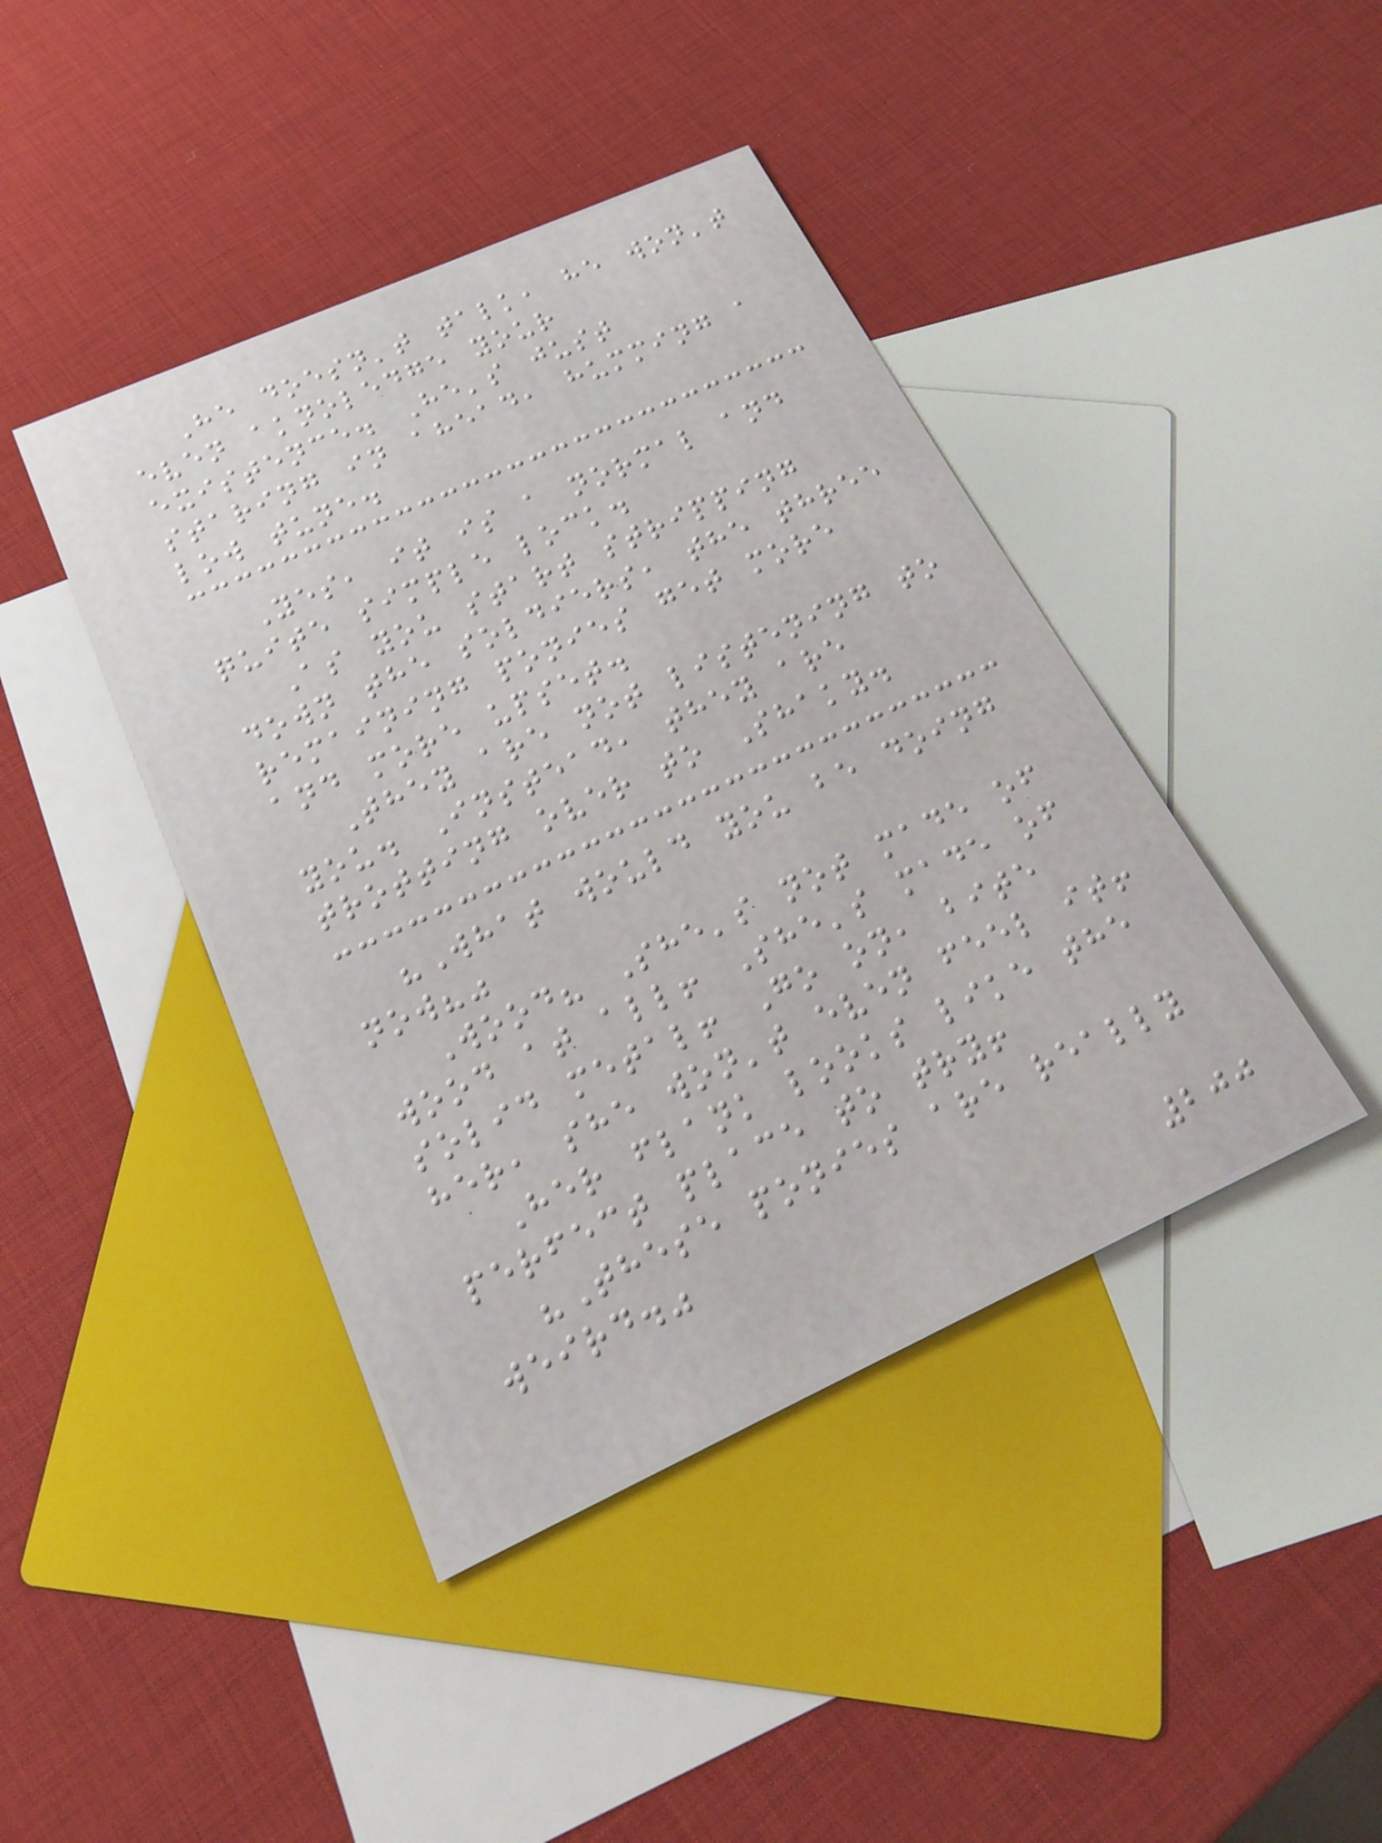He doesn't talk, he won't
even aknoledge your
existence. He's just
staring in ahead, humming a
low tune.
Yes, it is a normal and
quite simple lock.
As you start stripping
down the soldiers, the three
remaining ponies get more
and more upset.
They are not listening to
you. Instead, they are
trotting over to Shaky.
"What would you be doing
now?"
Wood? She's not made of
wood at all! She's made of
solid metal! Go on, bite
her, she won't even feel it!
Her flank looks like the
perfect place to try!
"These ponies are really
weird."
200
